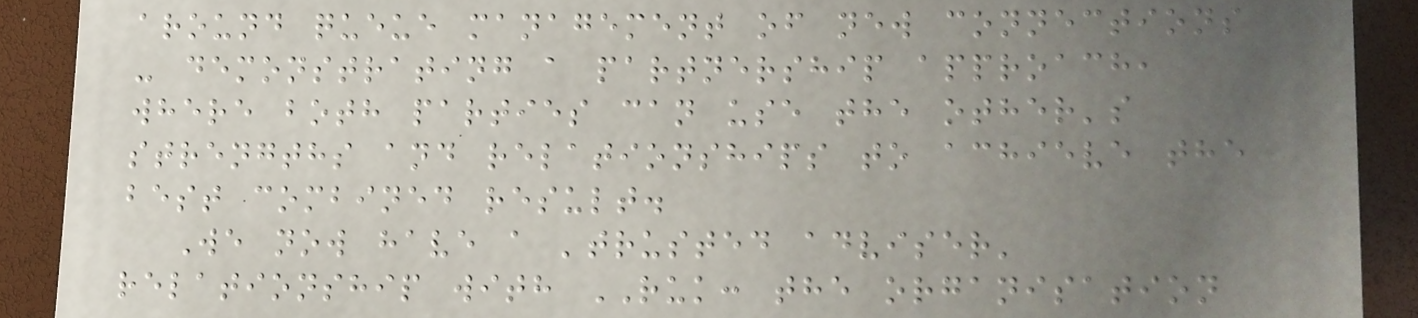around queue management of new connections
- demonstrating a partnership approach,
where both parties can use the other's
strengths and relationships to achieve the
best combined result.
We now have a 'trusted adviser'
relationship with RUK: the organisation
